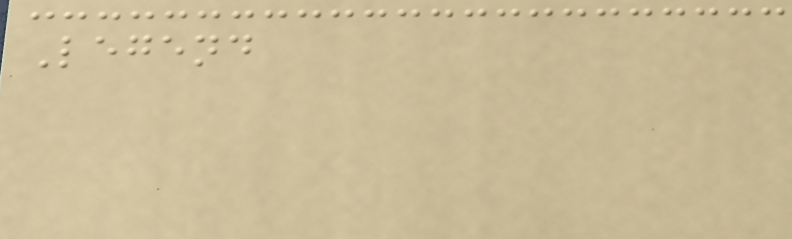Legend
